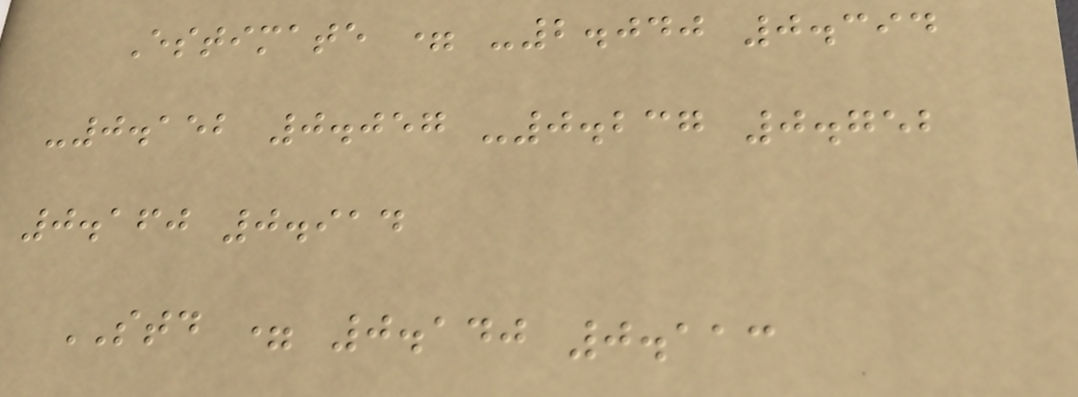Estimate = -2.040 0.394
-0.152 0.057 -0.237 0.752
0.160 0.914
STD = 0.140 0.113
